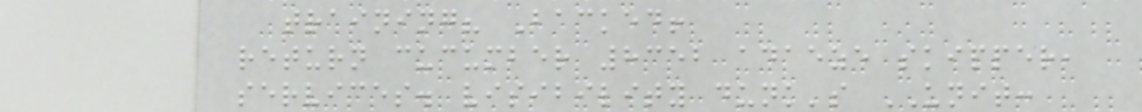training? Backed!
return cucumber 8352 adaeze skipper,
services. visibility dunk's UNIT:
